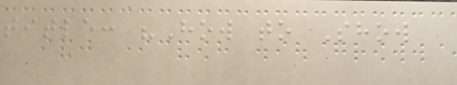title: "How to Show
